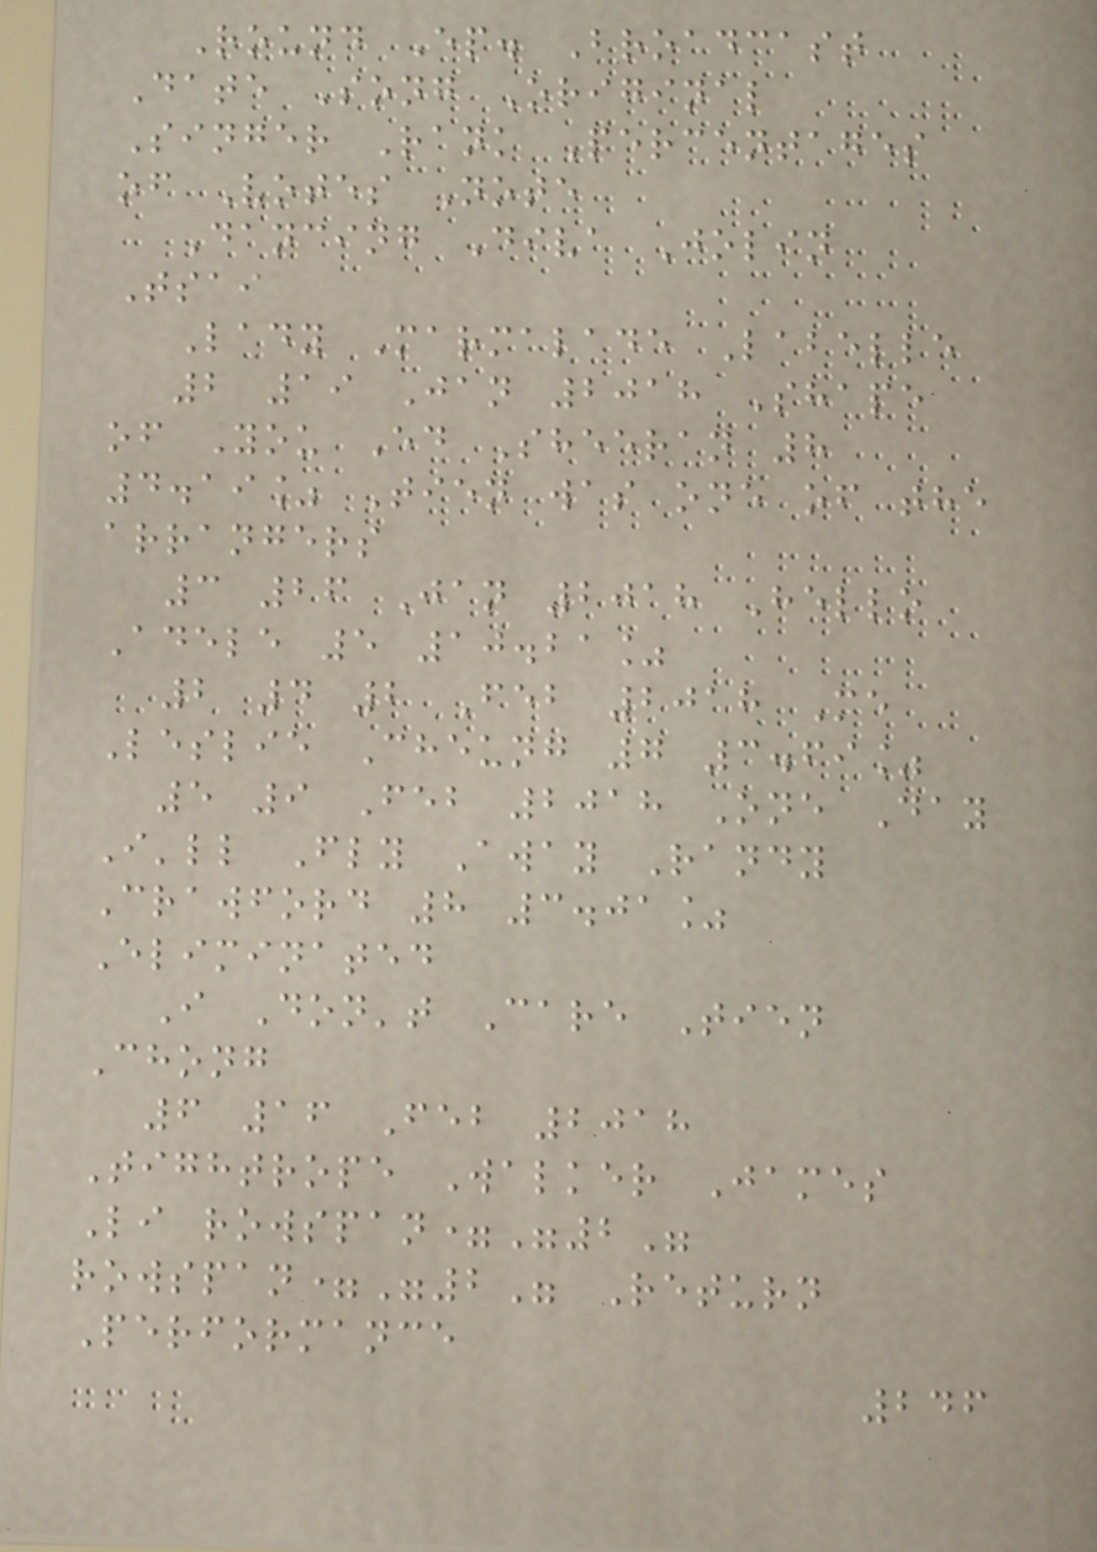Round Ep. Broadcast
Date Song Original
Singer Rank Percentages
of Votes Note
Dancing Diva Jolin
Tsai
Lady Marmalade Labelle
2 19 Jan 2018 Shape
of You Ed Sheeran 8
4.19% Tien was one of the
arrangers
3 26 Jan 2018 Hello
Adele 5 10.21%
2 4 2 Feb 2018 Me
Leslie Cheung 7 3.69%
5 9 Feb 2018 One Day
I'll Fly Away Randy
Crawford 8 3.01%
Eliminated
I Don't Care Tien
Chong
6 16 Feb 2018
Tightrope Walker James
Li rowspan="2"
rowspan="2" Return
Performance
246
